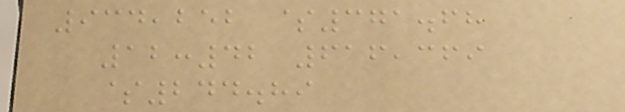934,252 $371.68
12:42 616,369
$244.89
